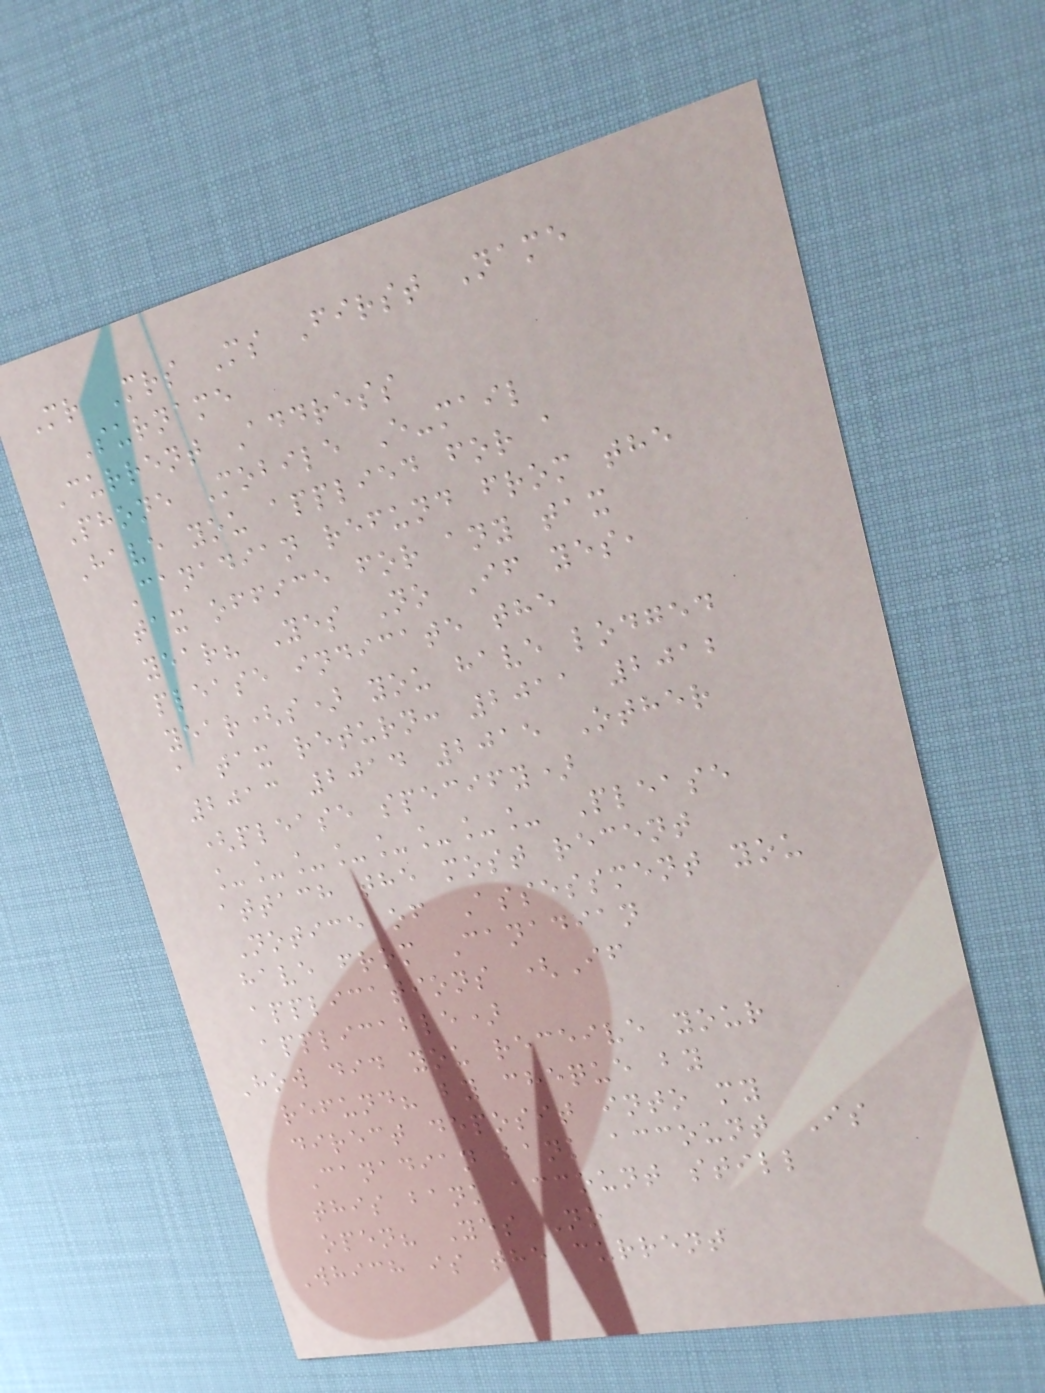Mr Mrs Ms First Name
Surname
Current Address
Phone Mobile E-mail
Have you applied for a
Canadian refund from the
tax office for any tax
year? Yes No If yes,
please indicate the
year(s) you have lodged
a tax return: 2011 2012
2013 2014 2015 Other
(please specify)
________ Please
attach the most recent
Notice of Assessment you
have from Canadian
applications (If
applicable)
How did you receive your
refund? by cheque by
direct deposit into my
Canadian bank account Is
this bank account still
open? Yes No
Which is the current
